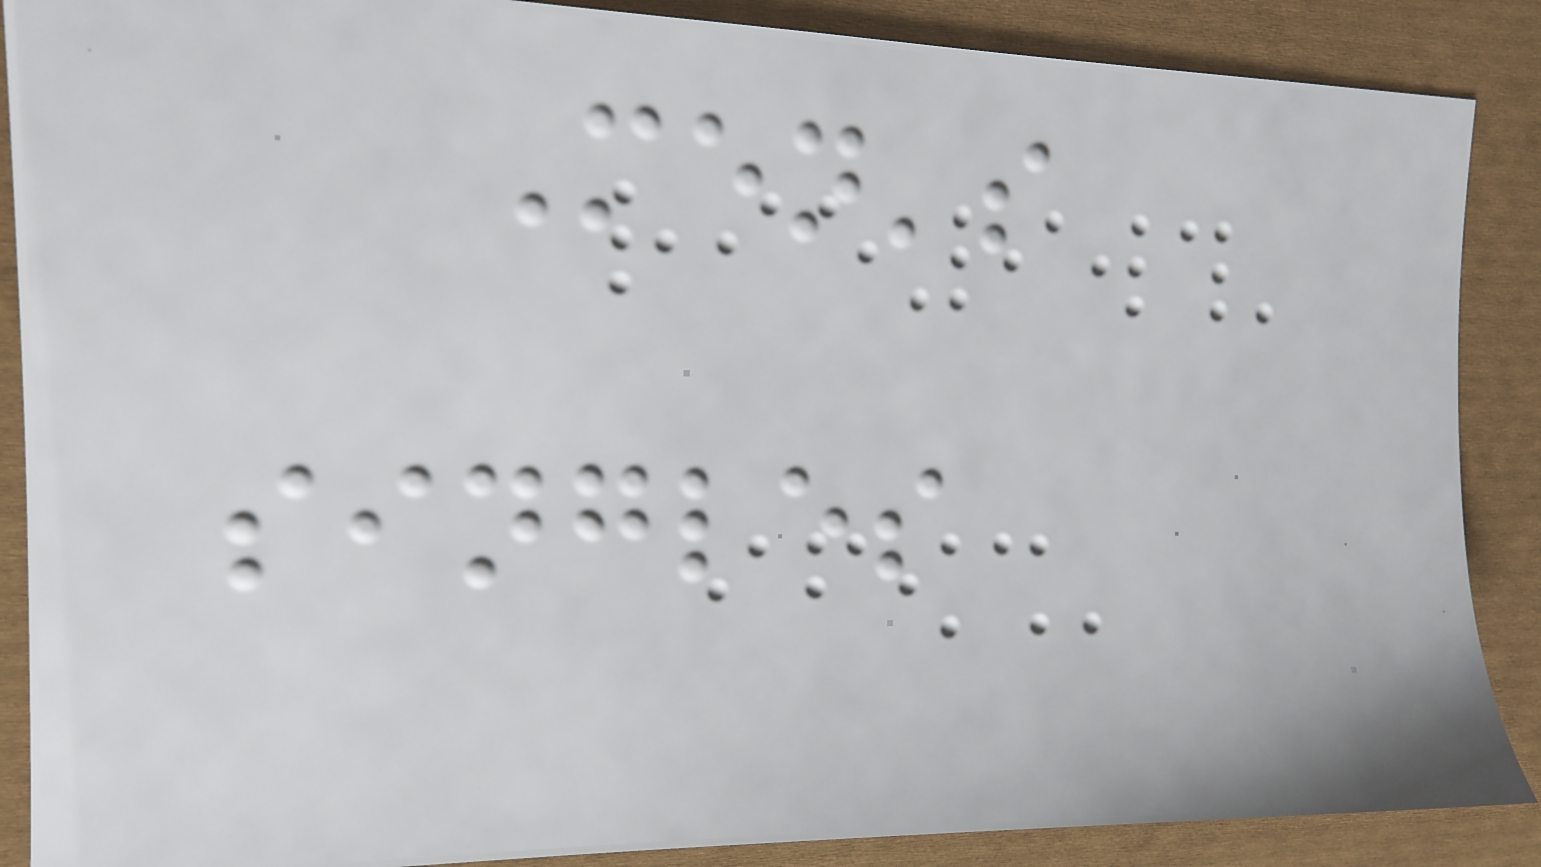Men's
singles
